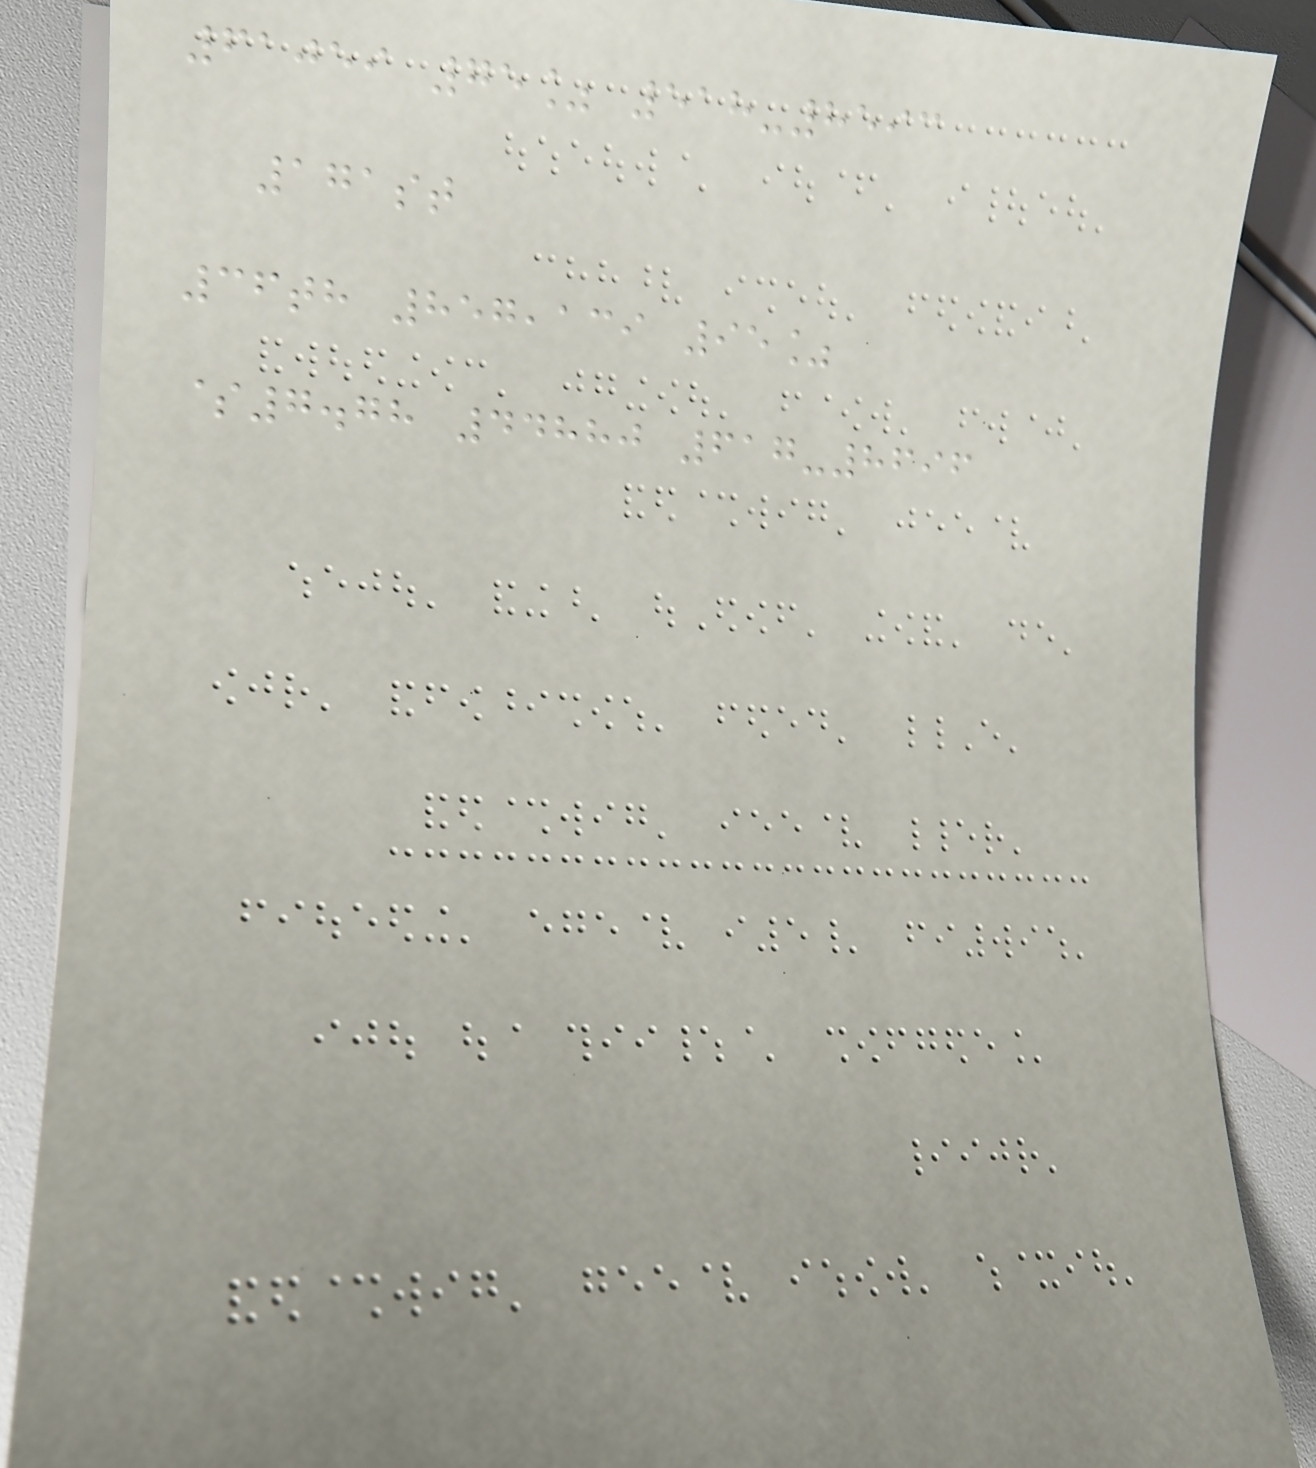61059 75% 518-8593
171st
36th 857,139 95%
$7.78 44880 617-8696
